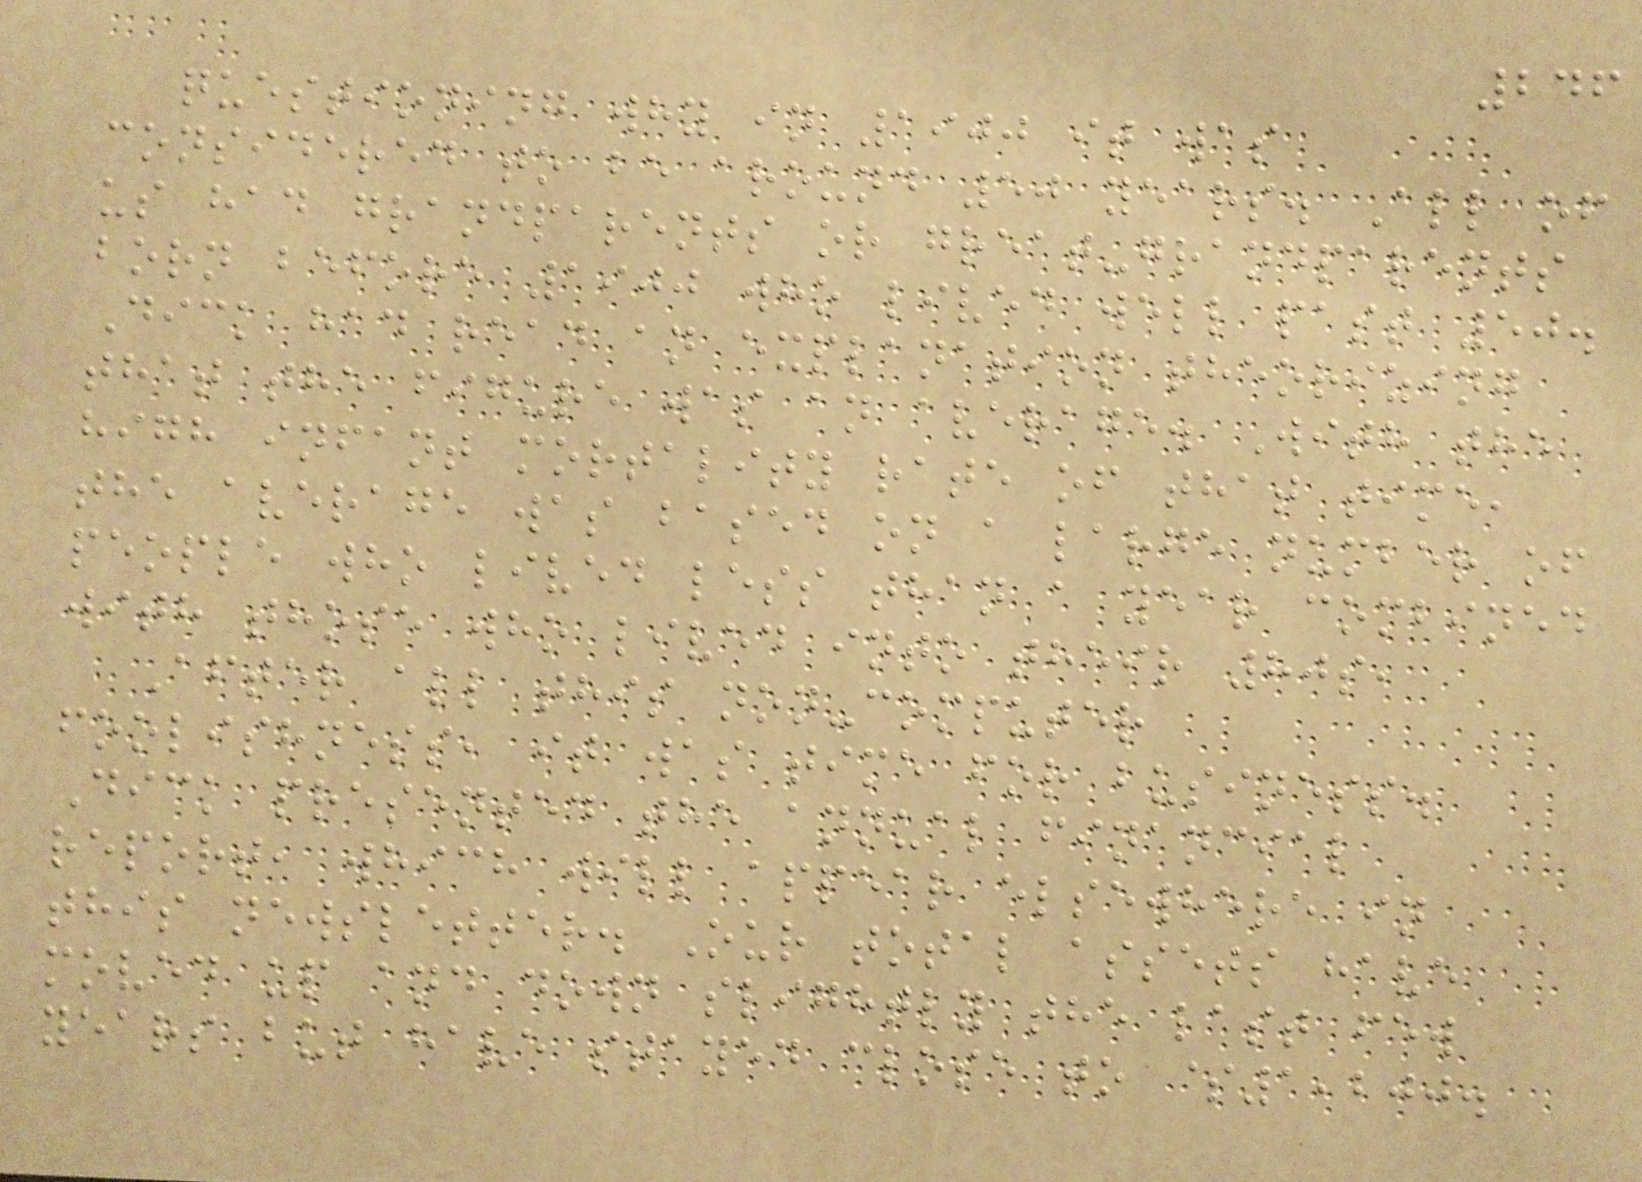246
questioning why in 1900 it was
considered to be around 50 years. All of
us had grandparents or great-grandparents
born before 1900 who lived well past 50.
Dick had read an explanation theorizing
that the figure was an average. With the
high infant mortality rate of that time,
the average was based on a large number of
people who lived less than a year combined
with those who lived into their 80s,
After all this non-computer
foolishness, it was time for business.
Dick presented the annual financial
report, which will appear elsewhere in
this newsletter. Our total assets have
moved up and down slightly the last few
years but have stayed close to $1,200.
